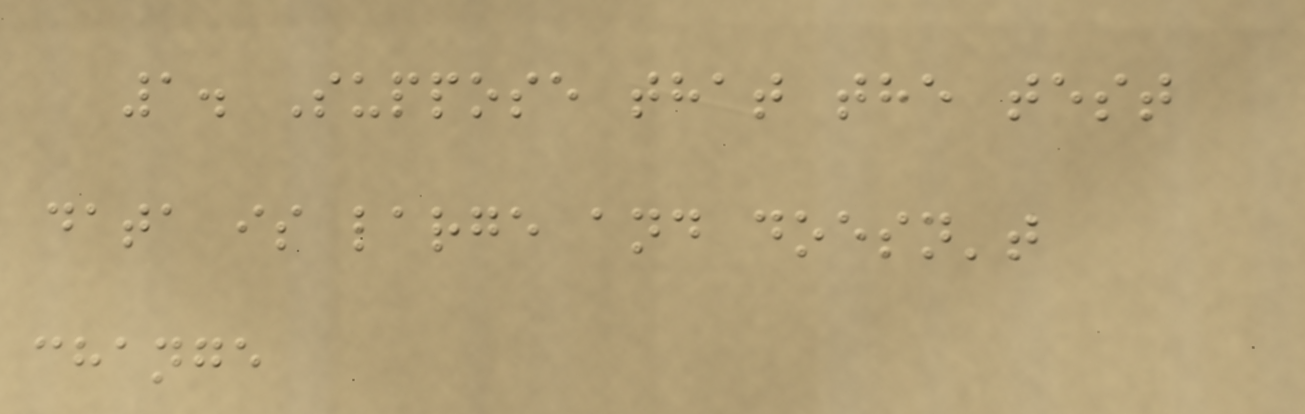1. Suppose that the test
data is large and doesn't
change
